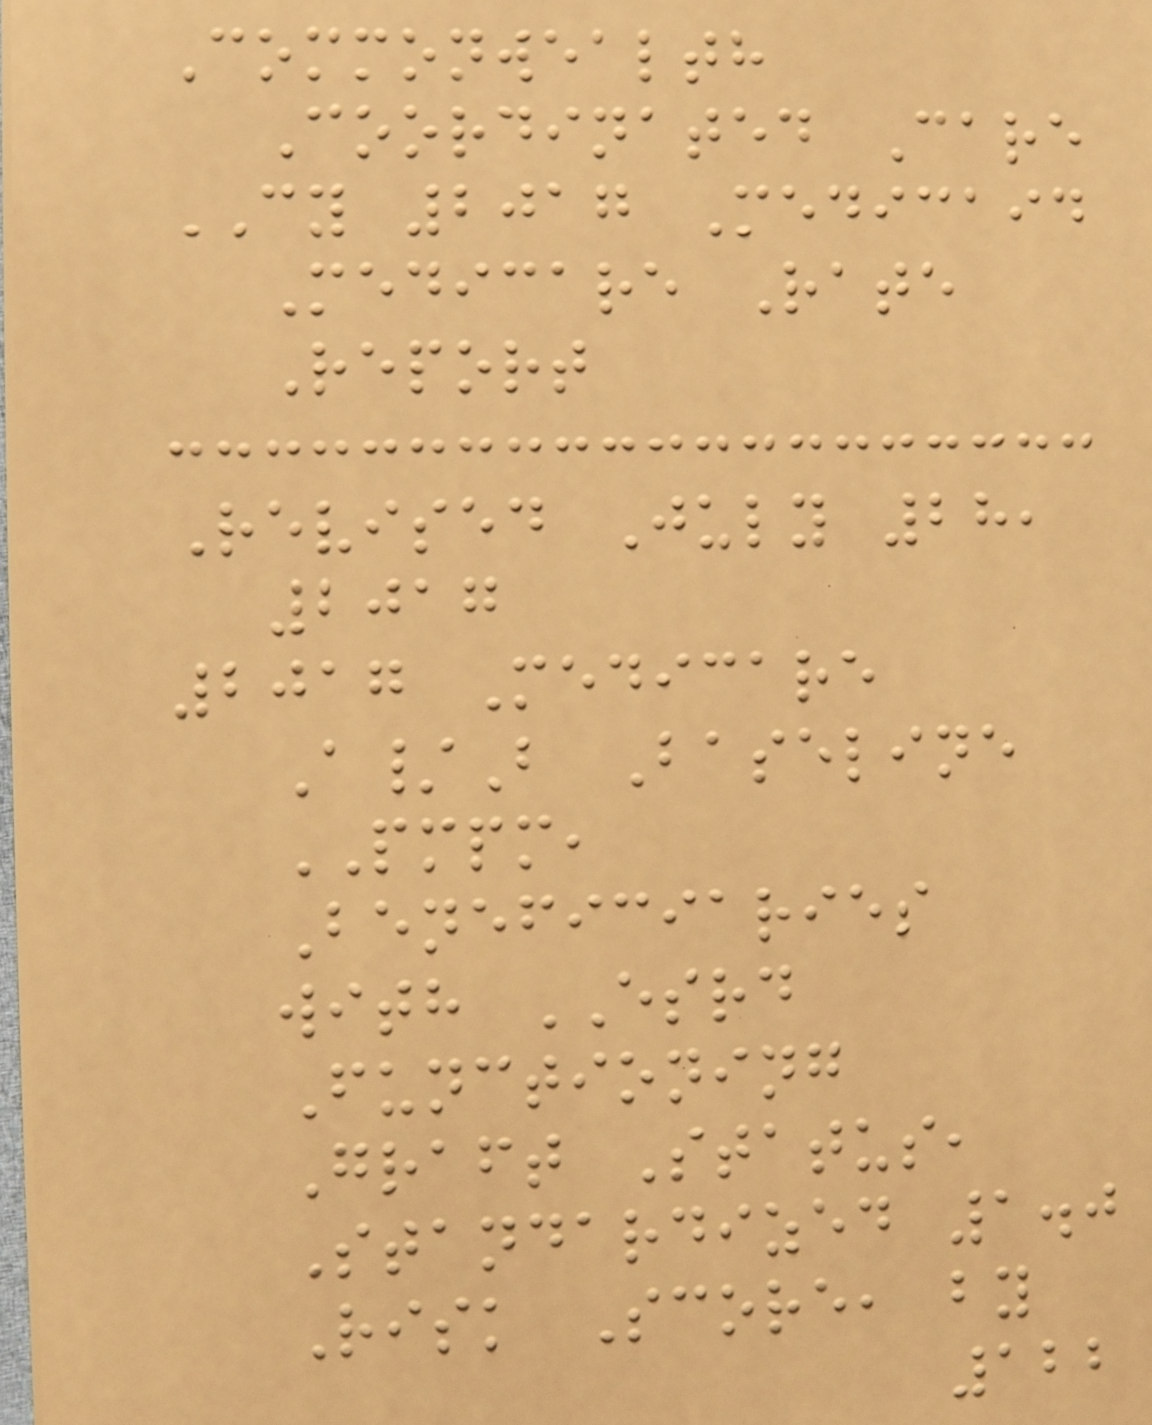Commonwealth
Coordinated Care
CY 2017 Medicaid
Medicare Rate
Report
Revised July 28,
2017
2017 Medicare
A/B Baseline
PMPM,
Beneficiaries
with ESRD
Functioning
Graft Status,
Standardized 1.0
Risk Score, by
122
